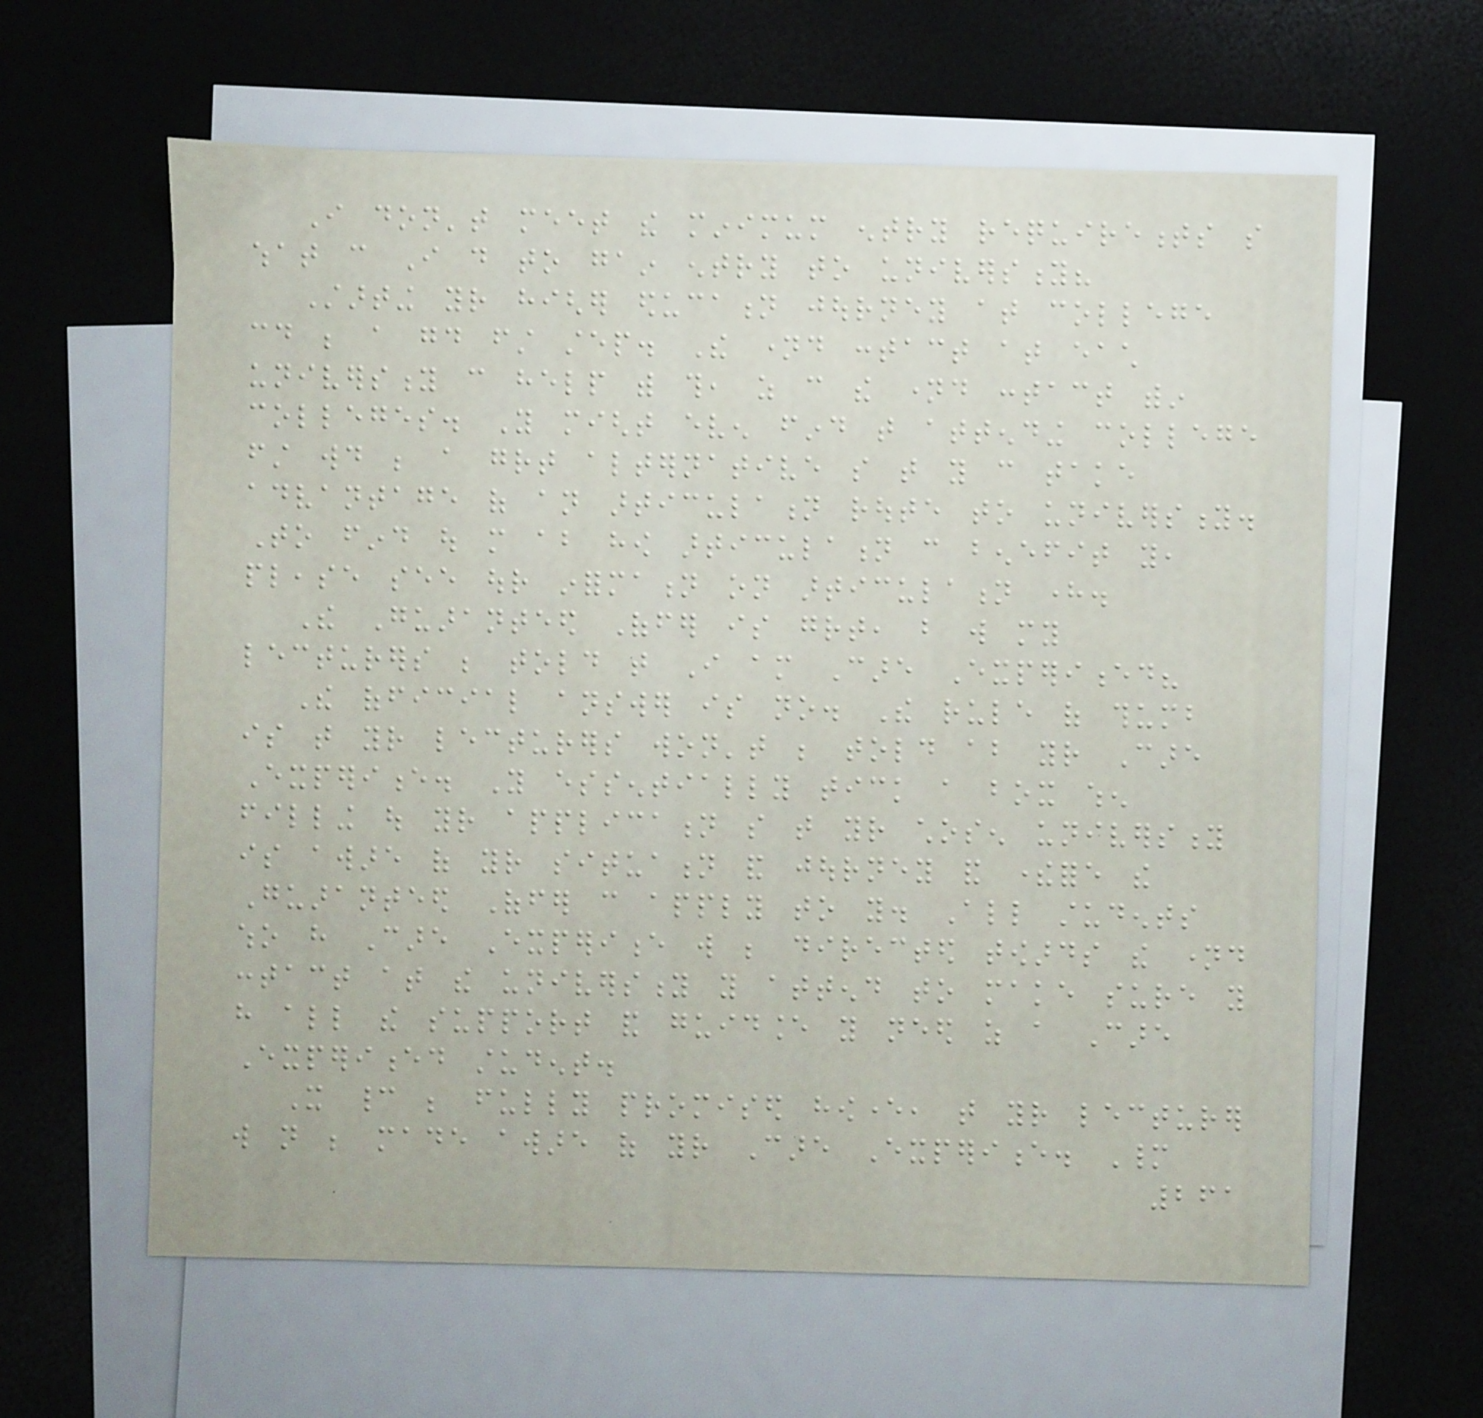I don't meet the minimum entry requirements so
what can I do to gain entry to university?
Starting your higher education journey at college
could be a good first step. The named contact at each
university can help with this, as can the named contact within
colleges. You might even find that attending college
first would be a great alternative so that you can take
advantage of an articulation route to university.
To find out more about how articulation can benefit you,
please see our information on articulation here.
The Guaranteed Offer is great, but will my
lecturers be told that I am Care Experienced?
The official answer is no. The rule of thumb
is that your lecturers won't be told about your Care
Experience. You essentially tick a box when
filling out your application so that your chosen university
is aware of your situation and journey and therefore the
Guaranteed Offer can apply to you. All students
who have Care Experience will be directed towards the named
contact at the university you attend to make sure you
have all the support and guidance you need as a Care
Experienced student.
It cannot be fully promised however, that your lecturer
will not be made aware of your Care Experience. Many
261
